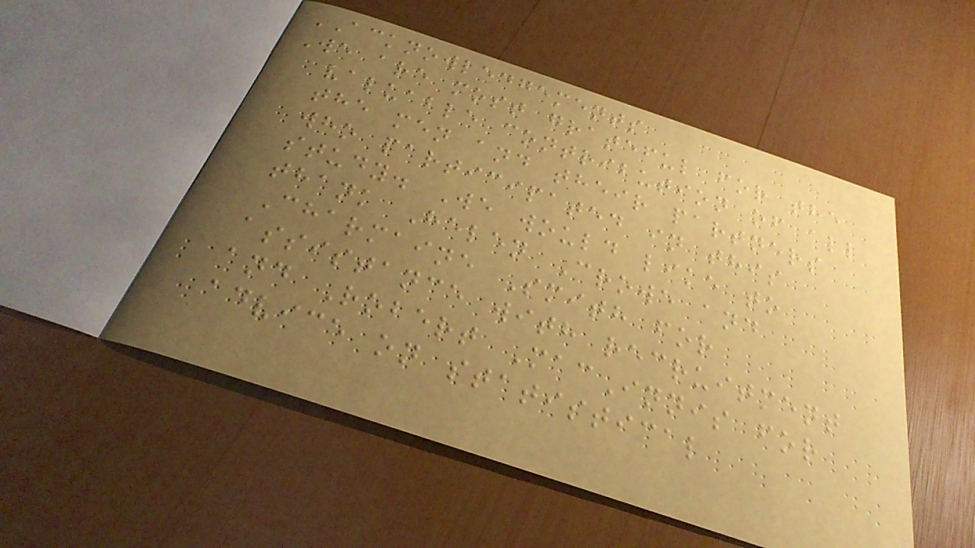ACKNOWLEDGEMENTS
We are most grateful for the
valuable contribution of all
the men and their partners
who participated in this
study. We would like to
thank Helen Crowe and
Charmaine Smith for
assistance with recruitment
and Robert MacInnis for
advice on statistical
